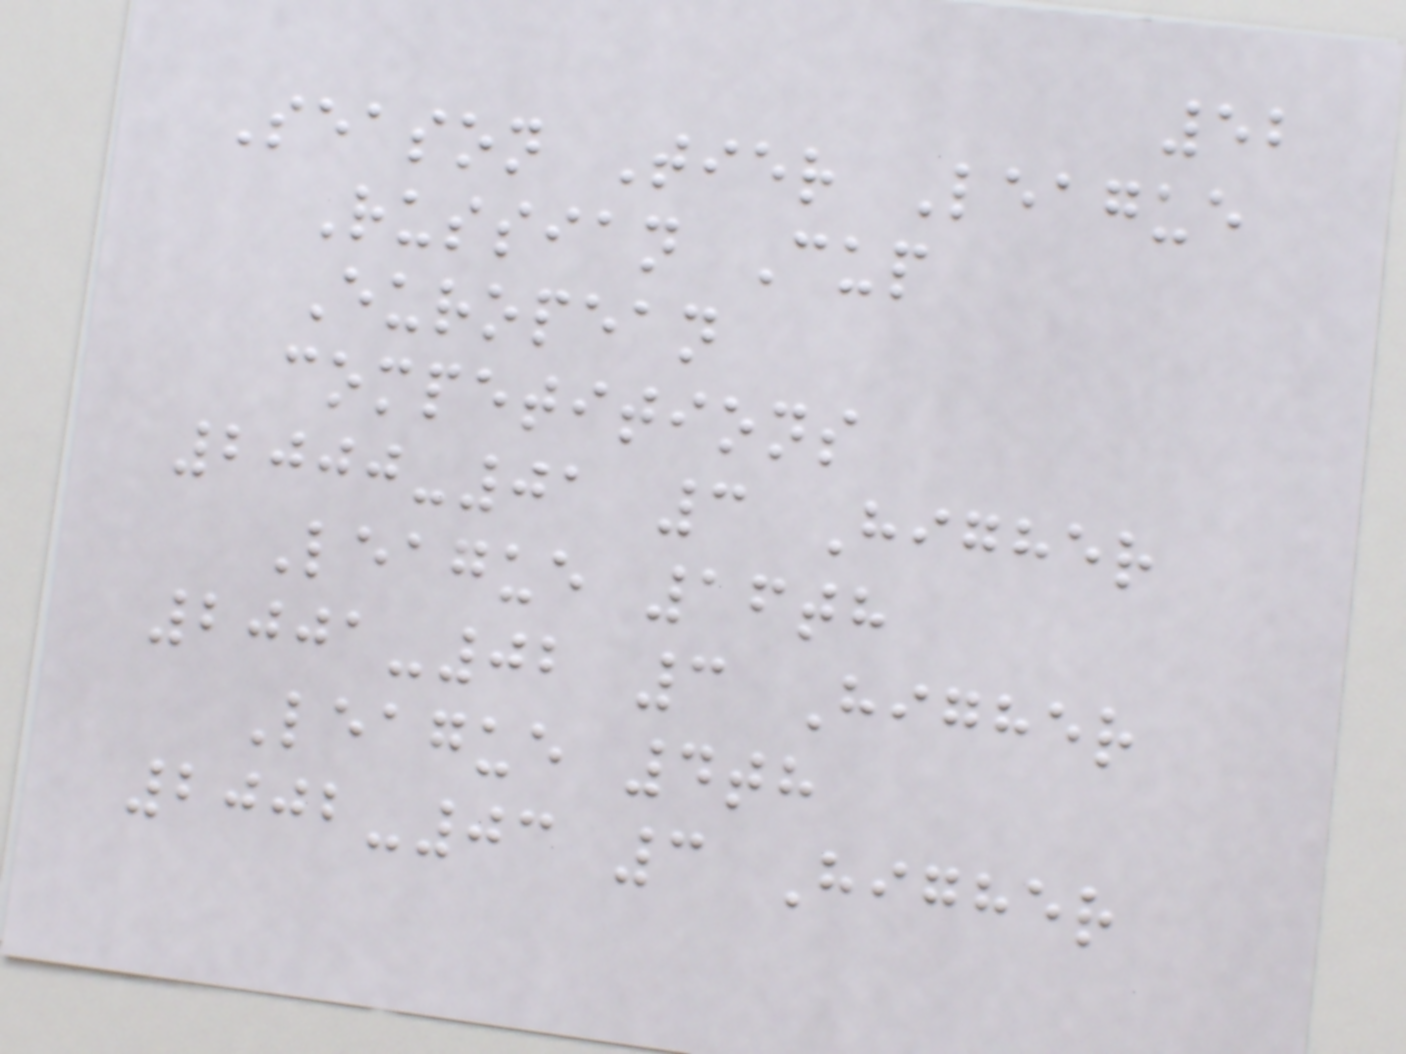52
Season Tier League
Russian Cup
European
competitions
2000-01 3 Higher
League 16th
2001-02 3 Higher
League 4th
2002-03 3 Higher
